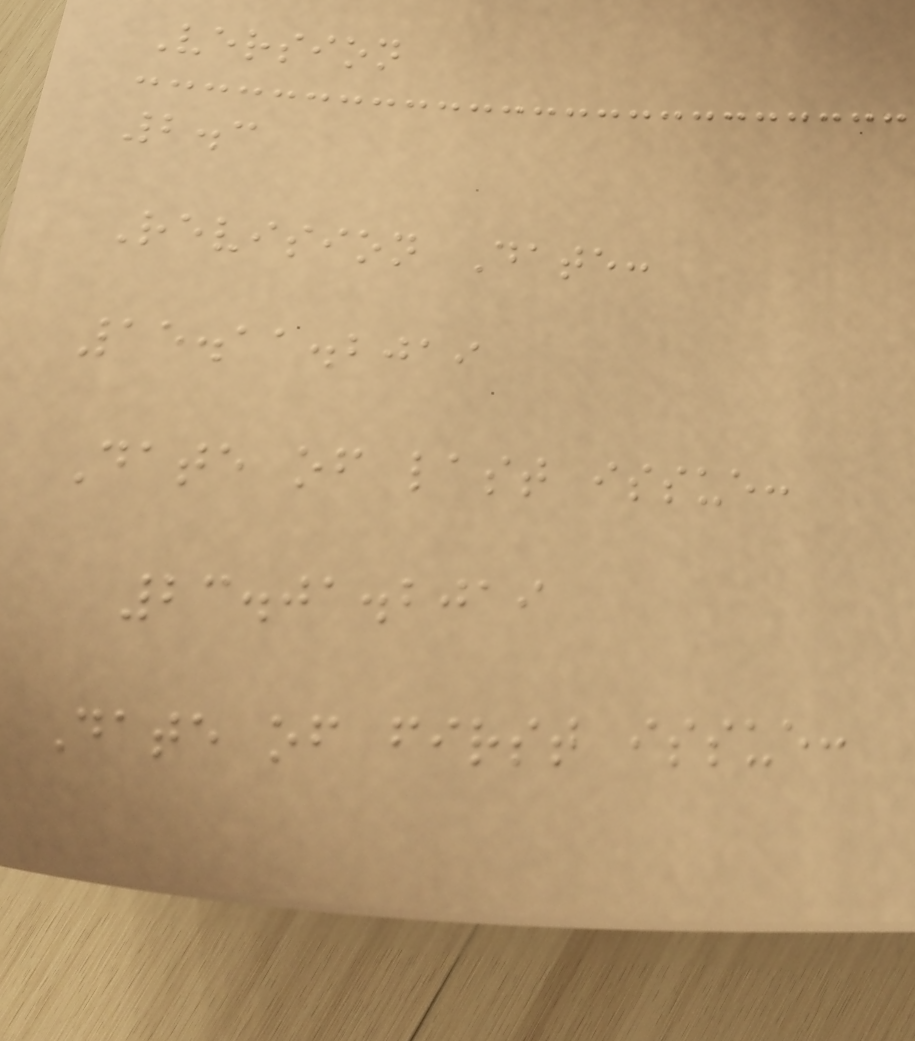Version
2.3
Revision Date:
15.11.2019
Date of last issue:
23.01.2019
Date of first issue:
